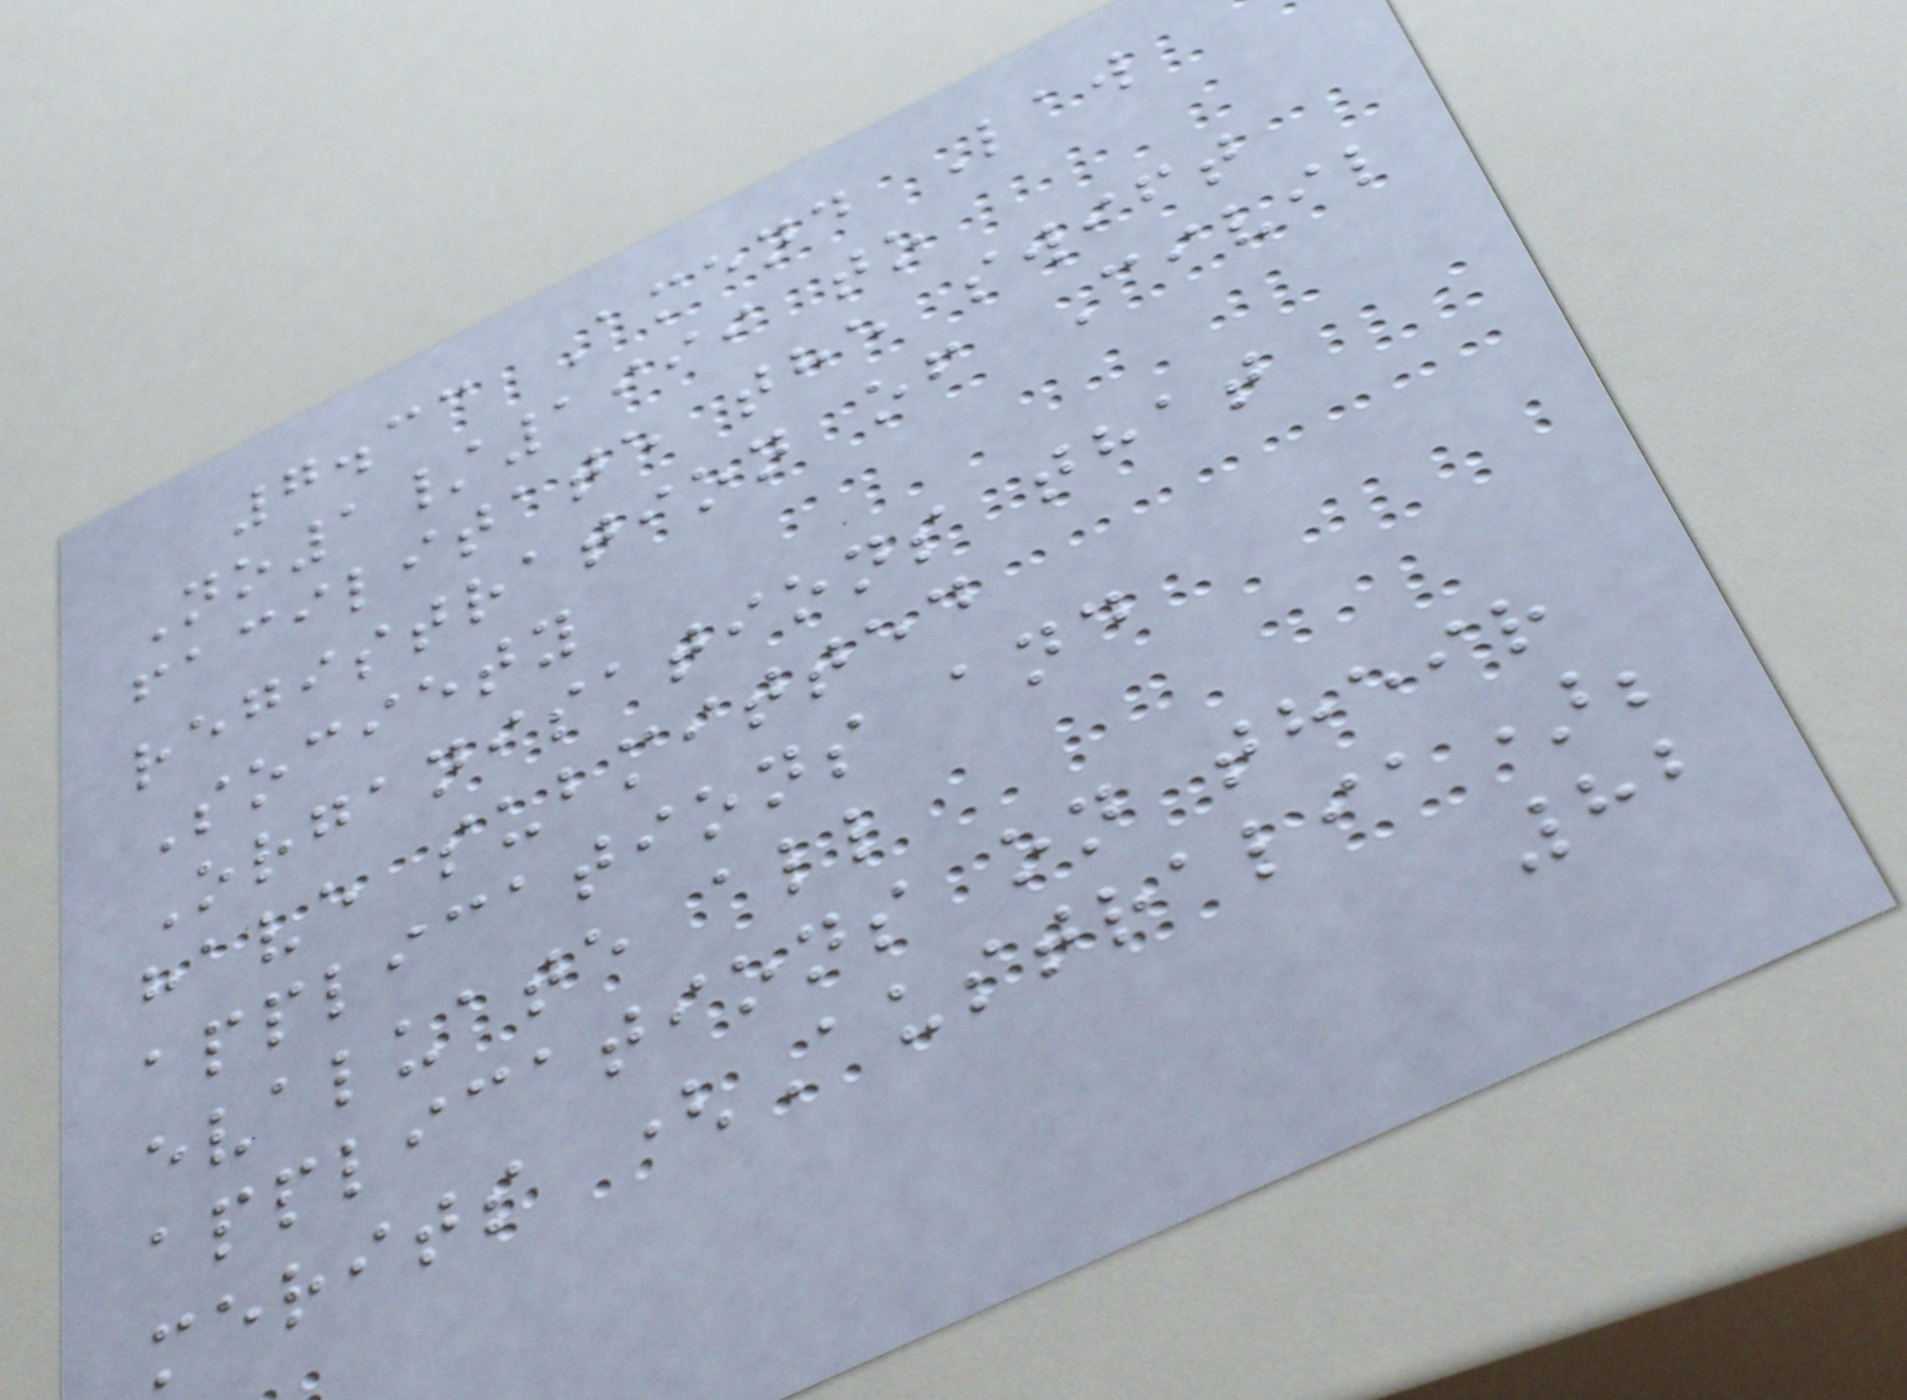7.33 Amend Law
No1/1999 to
facilitate the swift
registration of Civil
Society
Organisations that
have submitted
applications and
evaluate all
applications on their
merits (Australia);
82
